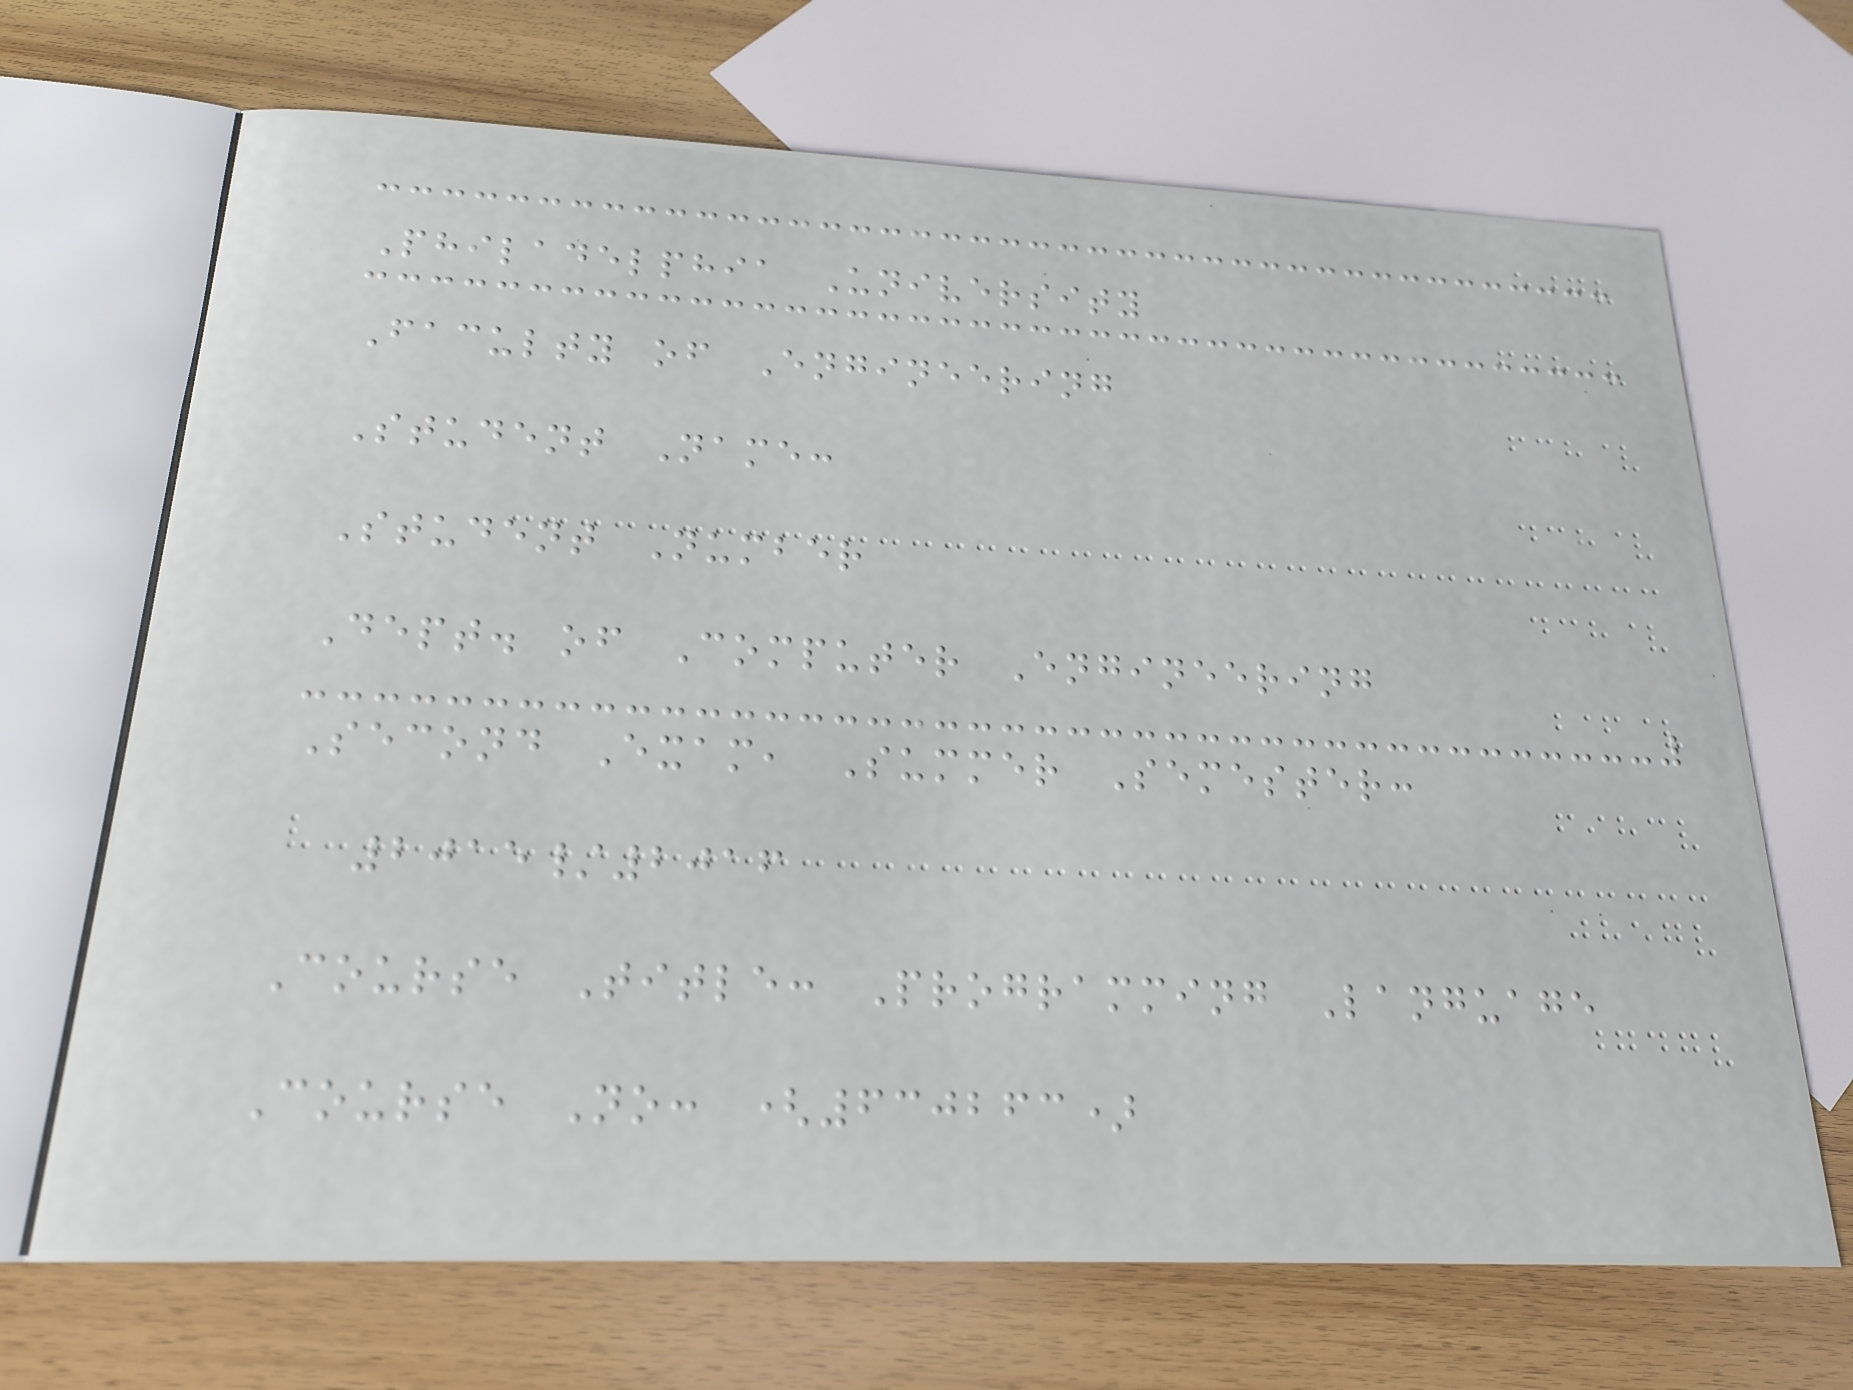Philadelphia University
Faculty of Engineering
Student Name:
Student Number
Dept. of Computer Engineering
Second Exam, Summer Semester:
2015/2016
Course Title: Programming Language
Course No: (630263)
